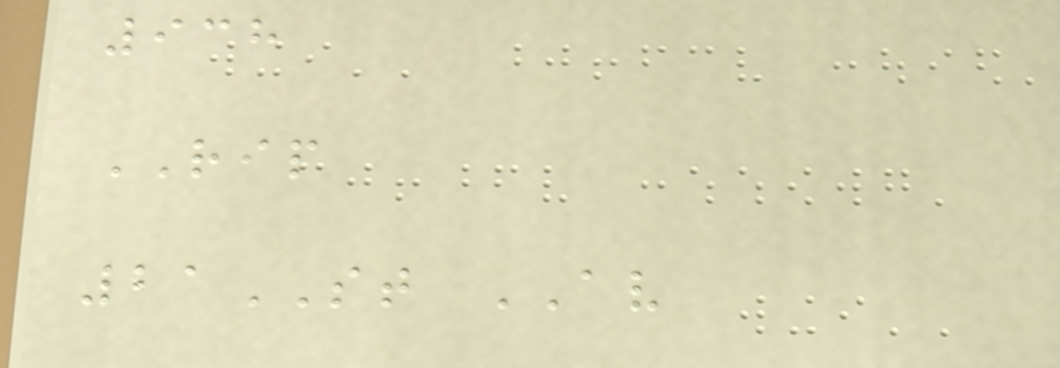938
RIP
21ST AV
